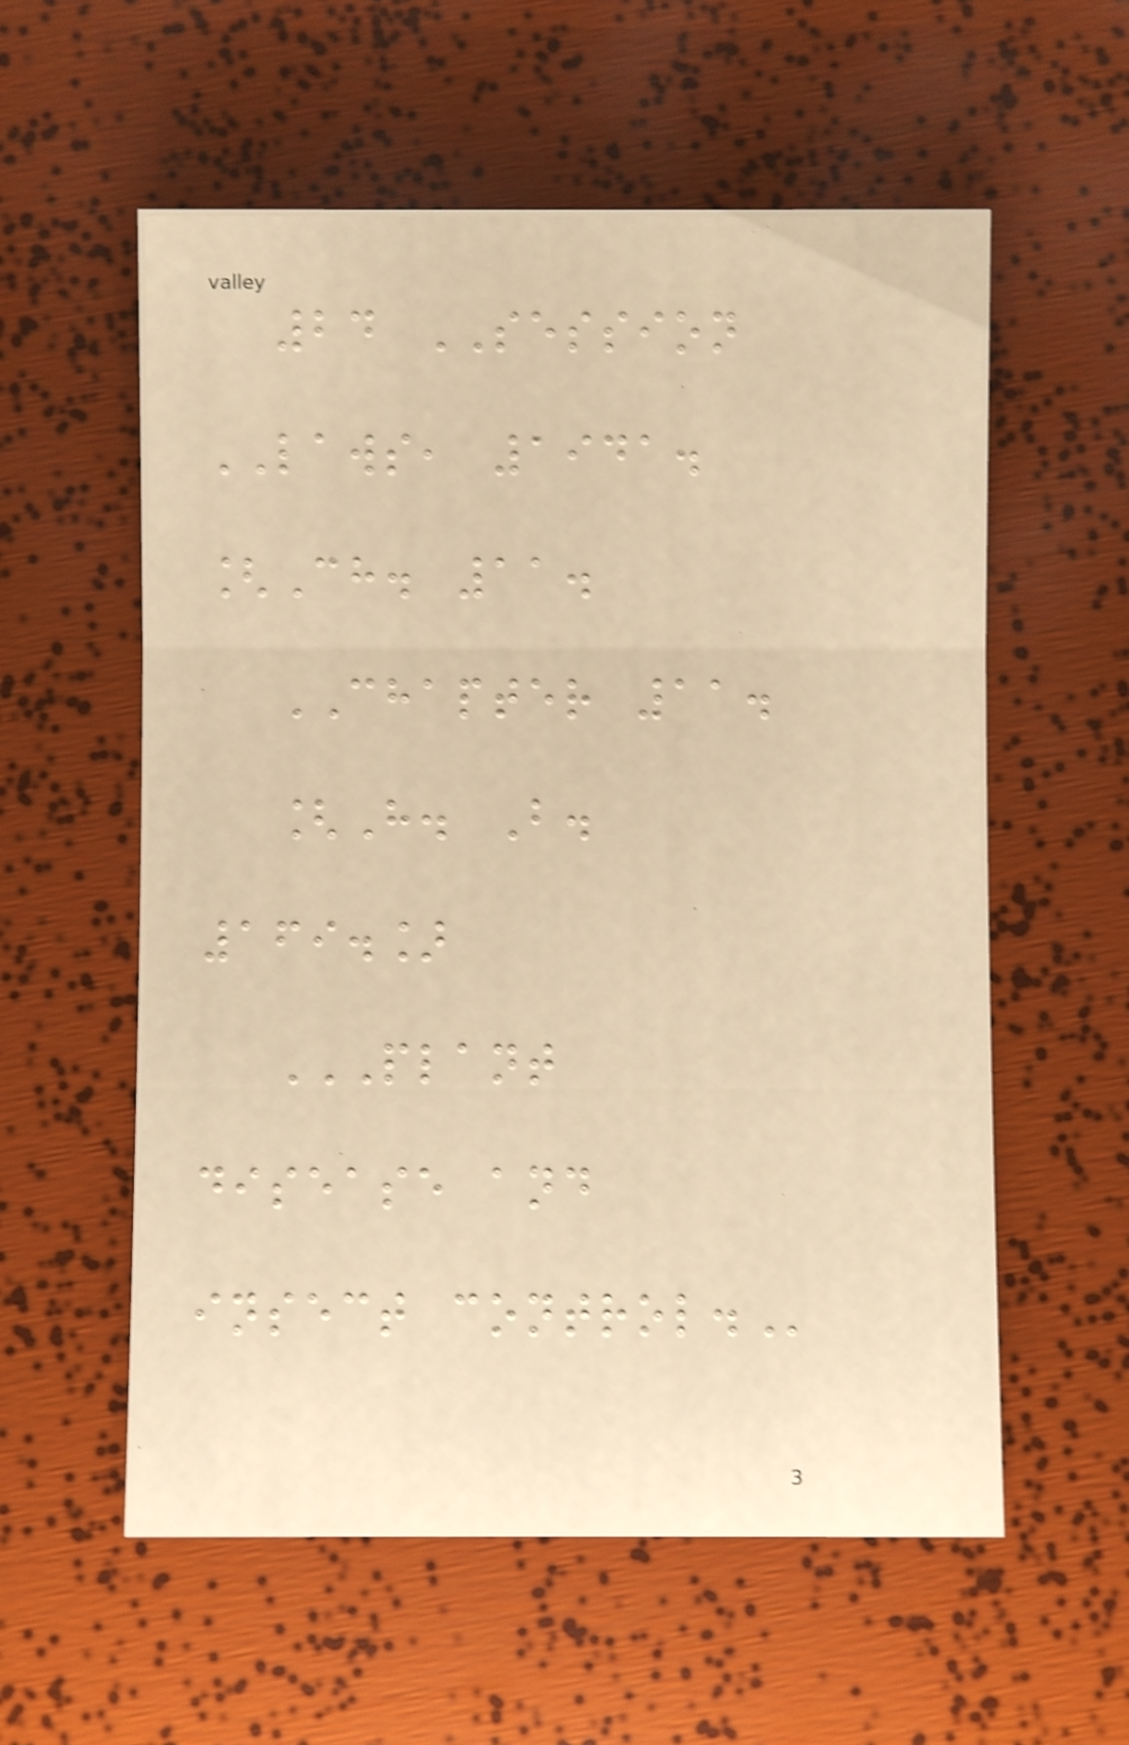24 SESSION
LAWS, 1941.
[Ch. 11.
CHAPTER 11.
[H. B.
169.]
PLANT
DISEASE AND
INSECT CONTROL.
